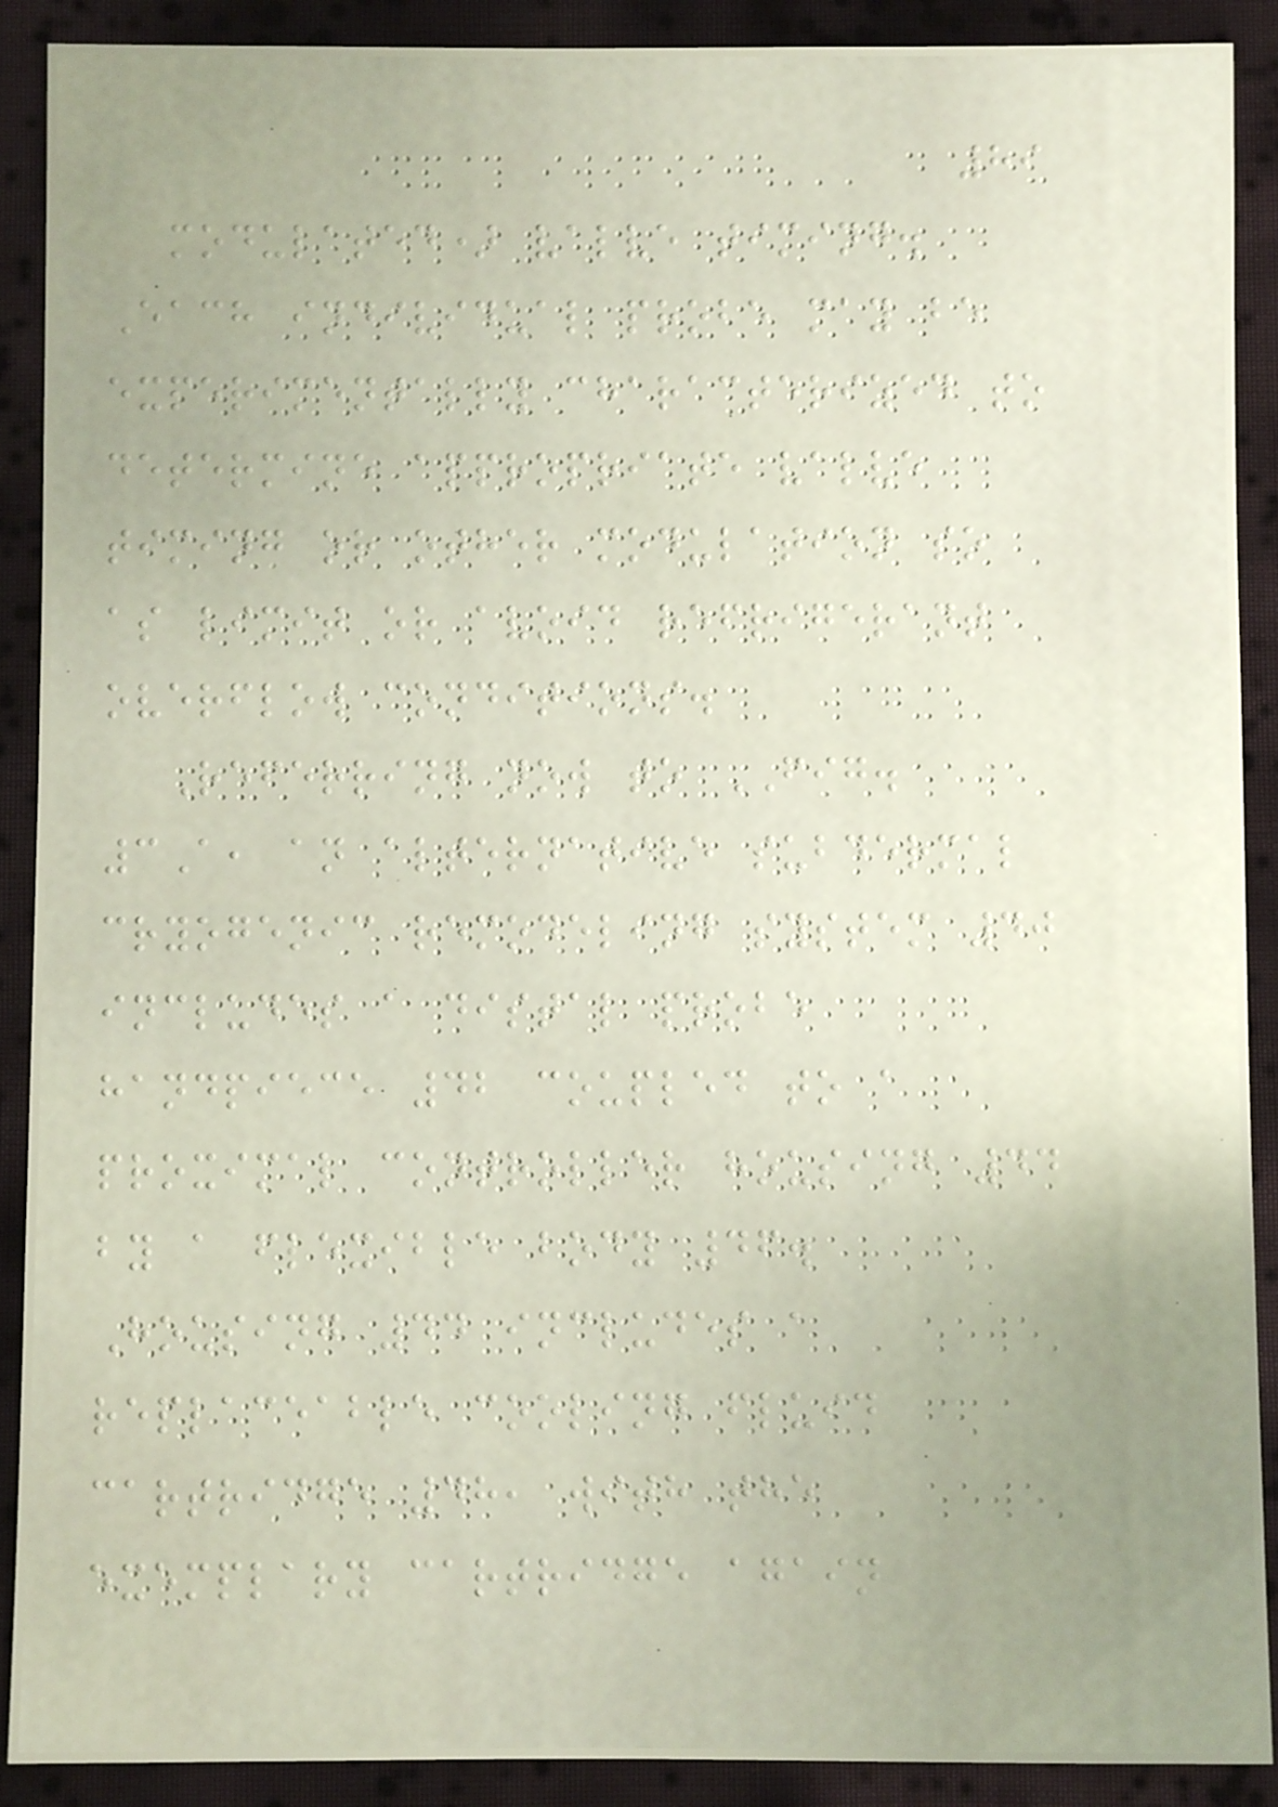89
modulated) valve timing.
Each individual probe may be
experimentally characterized to
determine appropriate valve
timing or other modulation so
as limit or avoid refrigerant
overflow conditions.
Referring now to FIG.
3A, an alternative subdermal
cryogenic remodeling system 40
includes a distal probe
handpiece 42 coupled to a
proximal controller housing 44
by a flexible body 46.
Housing 44 includes a
replaceable cooling fluid
cartridge 48, with the
exemplary cartridge again
